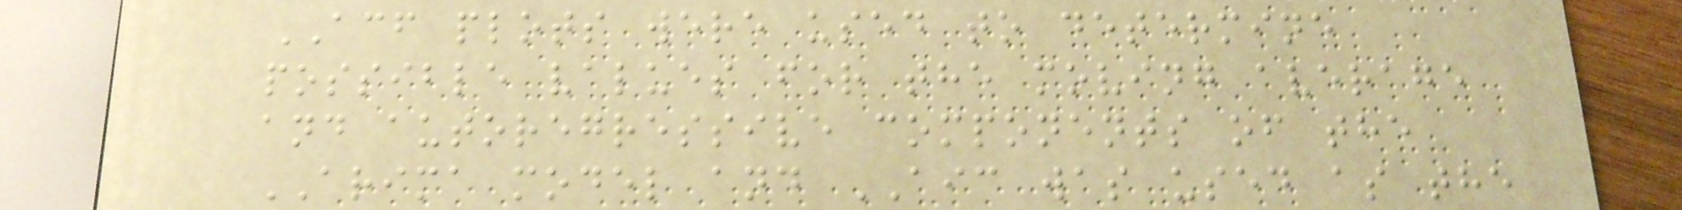ACF plots were used to determine
possible values for the moving average
and autoregressive components of the
ARIMA model and AIC was used as the
